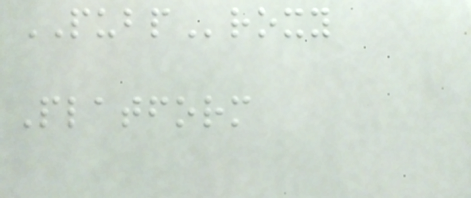PUBProxy
Platform
